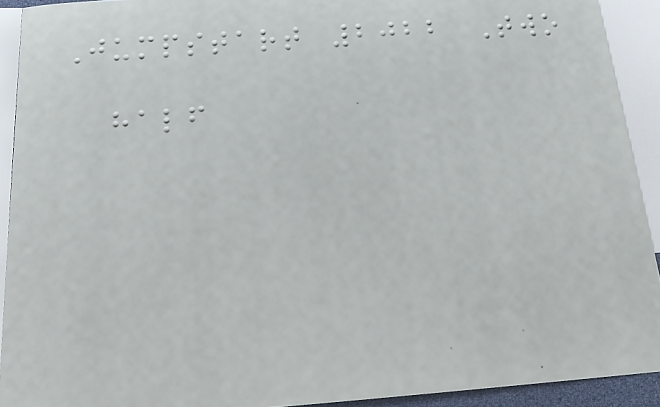Jumpstart 2022 Two
half
